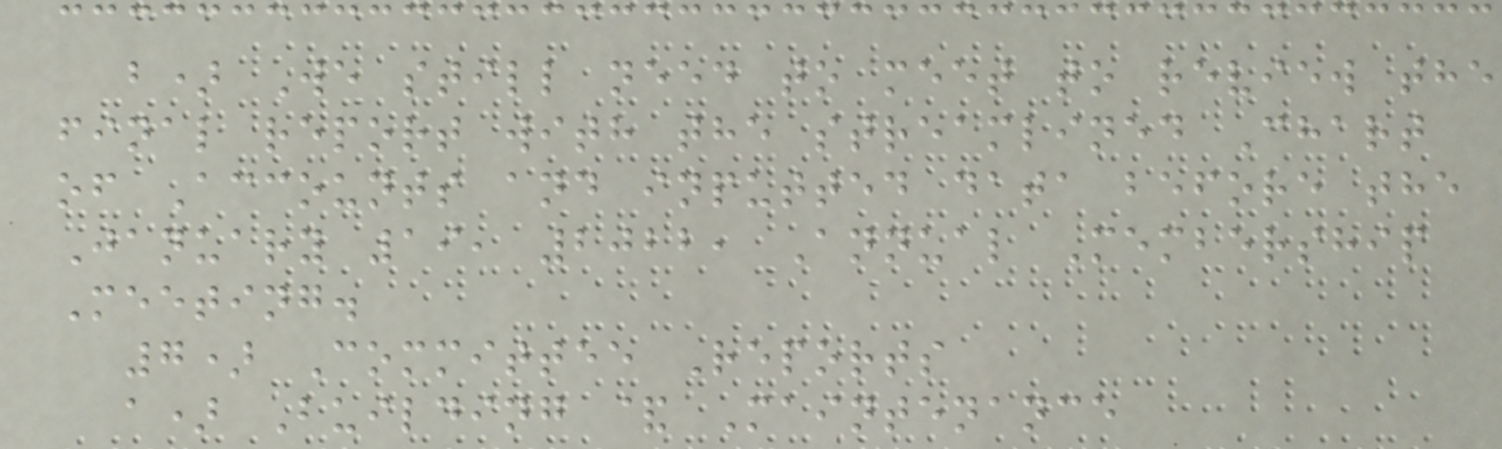b) We still need to meet to review the
final report with the streamlined Chart
of Accounts and inputted data before the
January 19, 2022, Annual Membership
Meeting.
7) Committee Reports
a) Building & Maintenance
